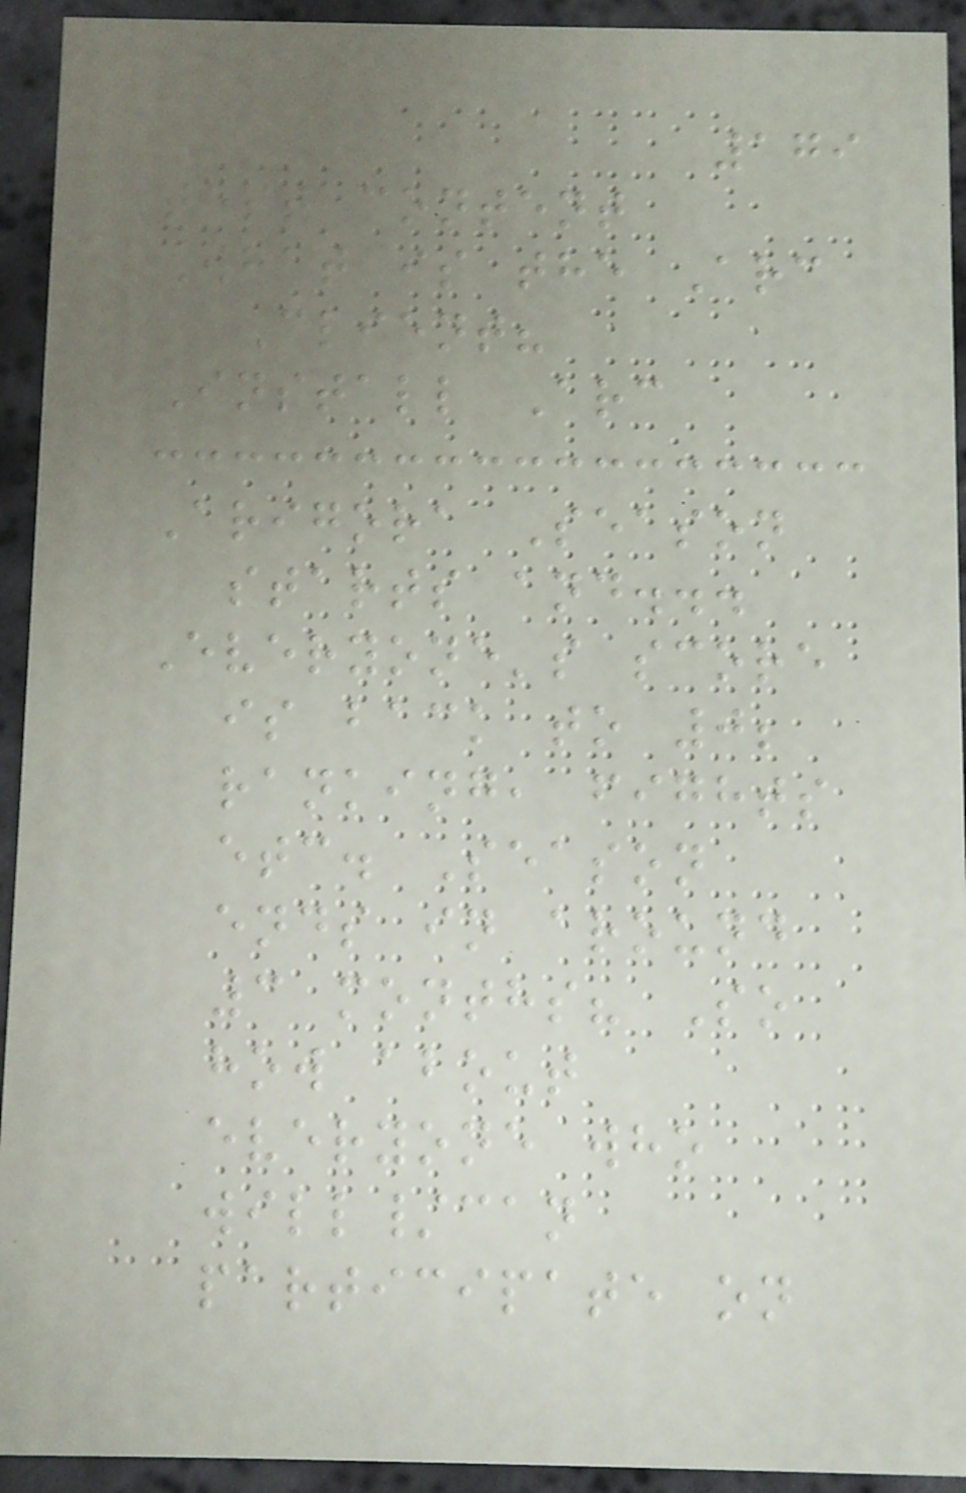179
test content
What is the Arc
Client?
Install Arc
Arigora Season
starts and...
Everyone's score
is back to 0;
ranking, fights
etc. Season
ends in around
3 months? So
how about
everyone who
will/can
participate on
